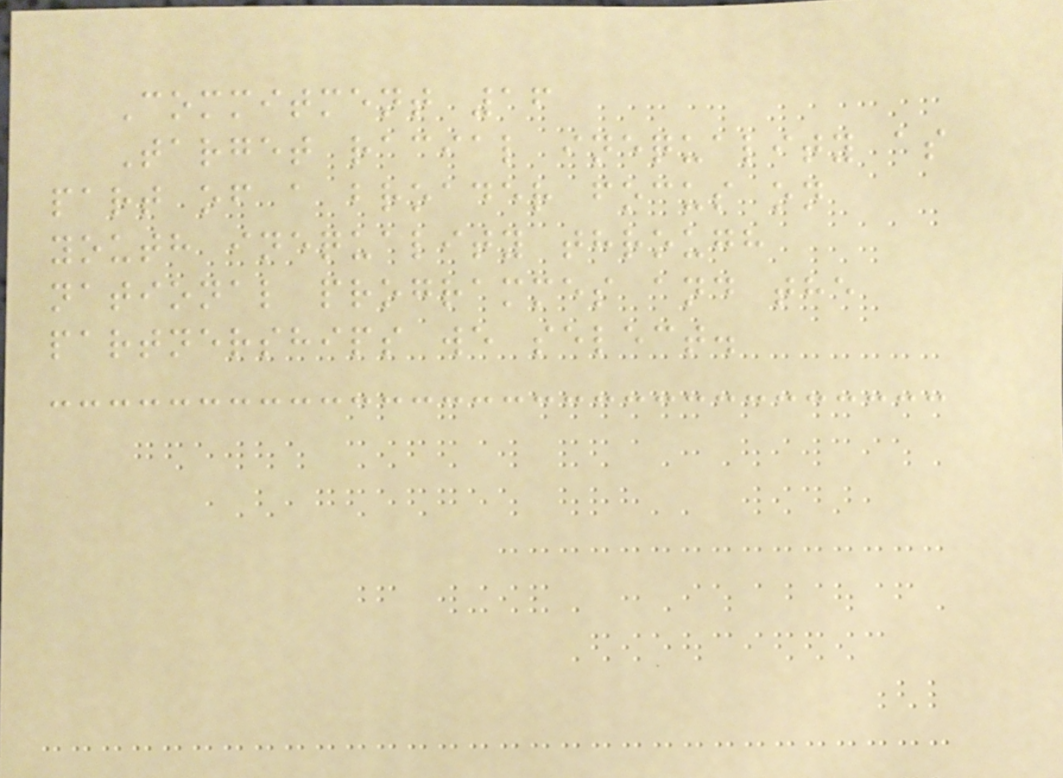Commitment 16
Target racial inequality as
part of a broader focus on
youth inequality through
national programmes and the
partnerships we select.
